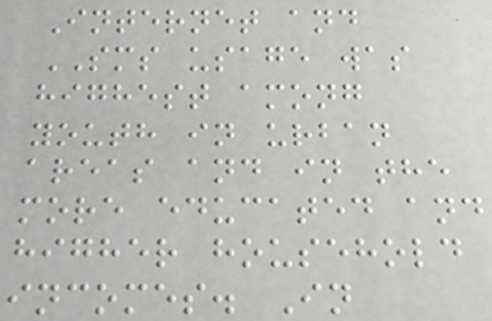Internet and
SMS usage was
highest among
youth in urban
areas and in the
more educated and
higher household
incomes. In
